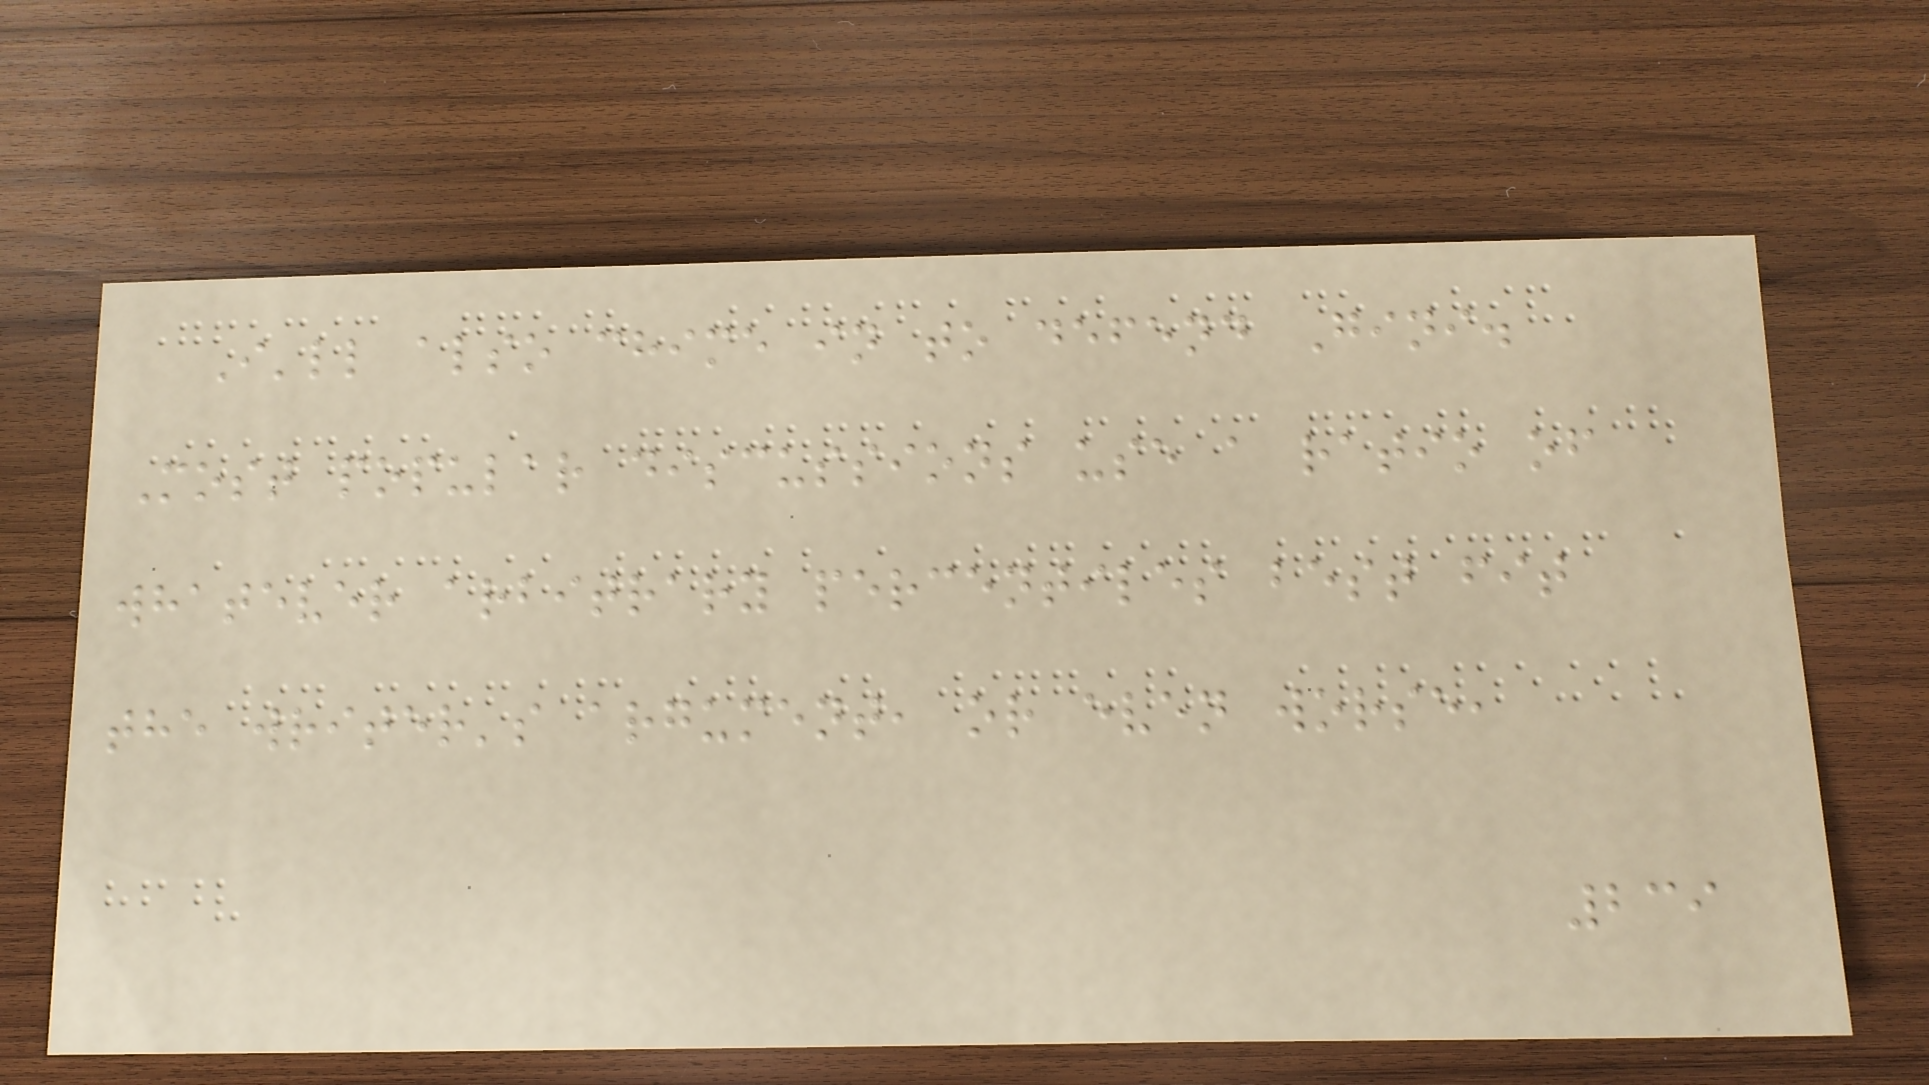I'll also chime in to defend Gini.
Most popular discussions use a ratio of
whatever arbitrary percentiles best fit
the writer's argument, or even worse,
239
